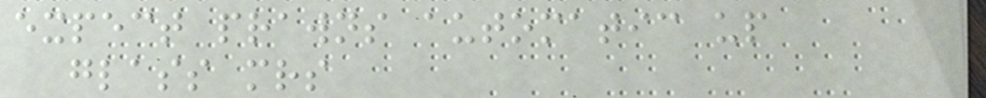expect prawns automatic up
glass mrs
